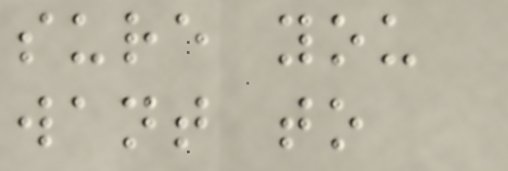sure you
want to
